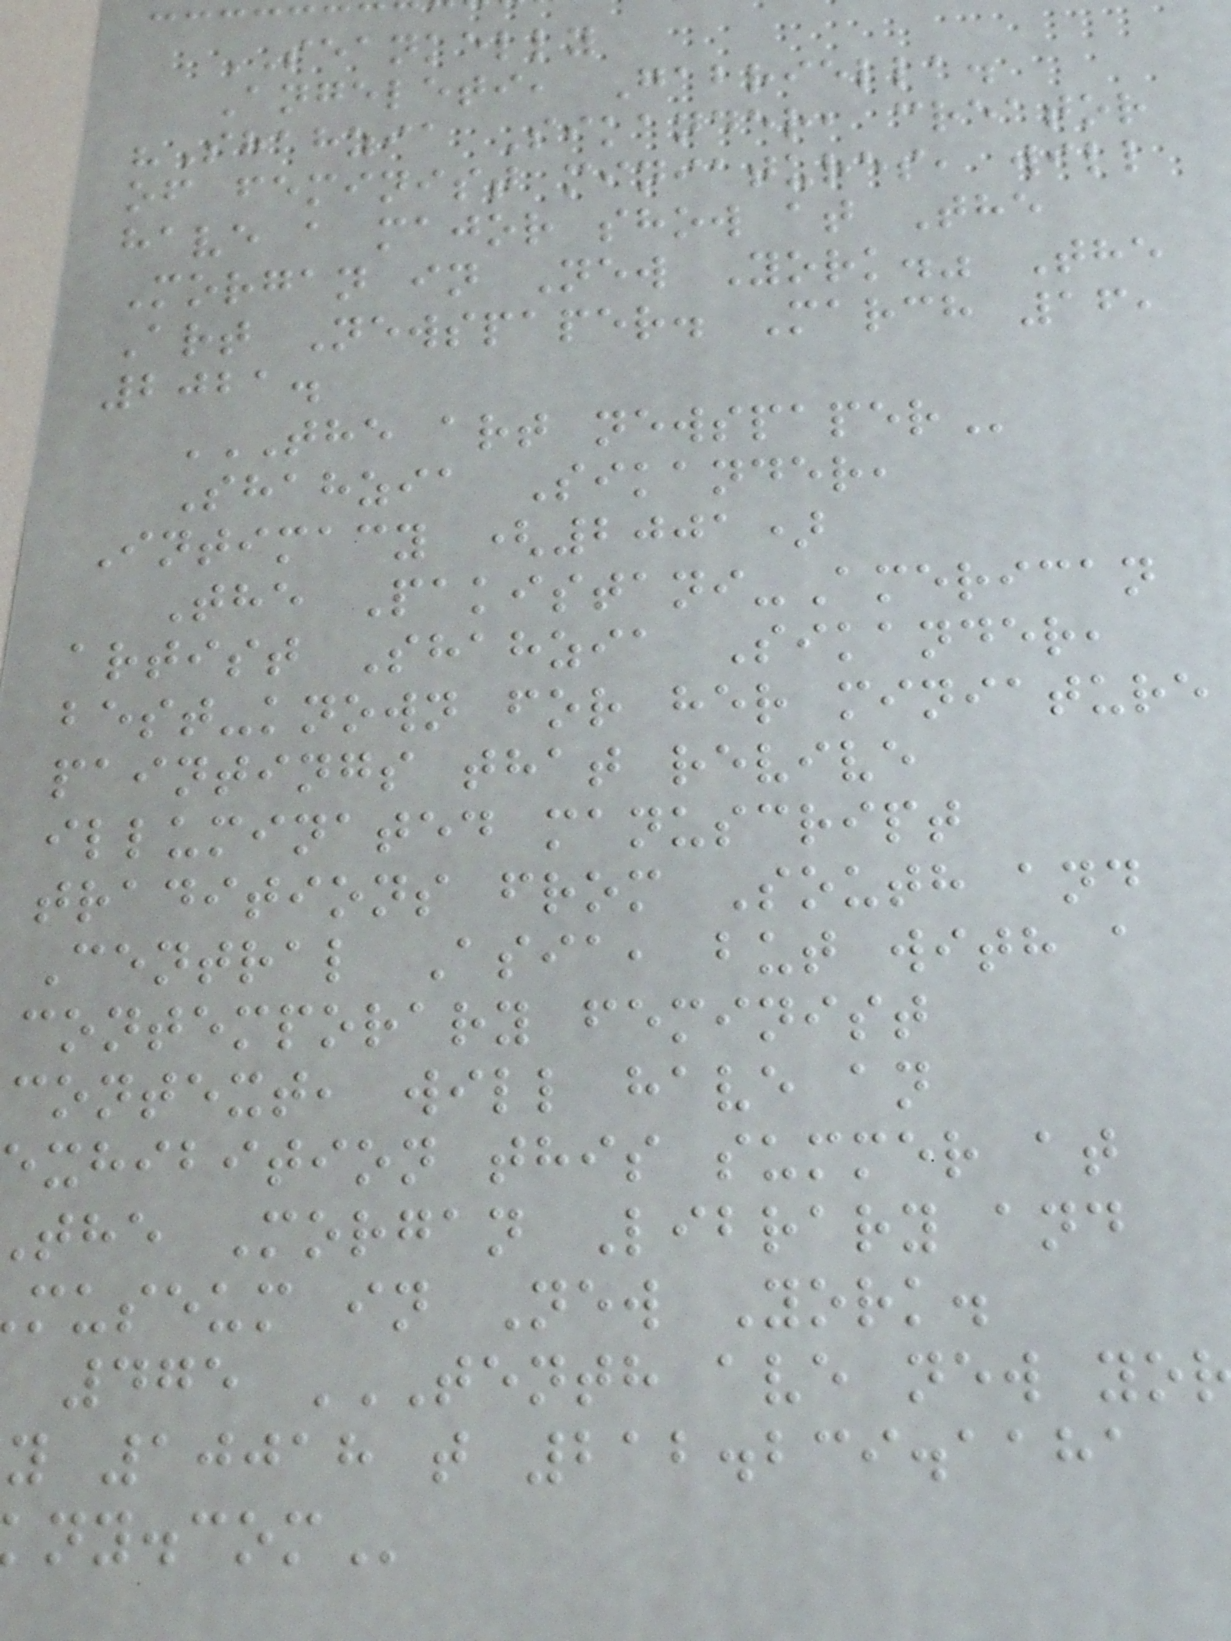SEANKELLY
Angeleti, Gabriella.
"Shahzia Sikander, creator
of feminist miniatures, will
have a major show at The
Morgan in New York." The
Art Newspaper. March 16,
2021.
THE ART NEWSPAPER
Shahzia Sikander,
Intimacy (2001)
The Pakistani-American
artist Shahzia Sikander,
best-known for her miniature
paintings that revive
illuminated manuscript
traditions from South and
Central Asia, but with a
contemporary feminist
context, will have an
xhibition this summer at
the Morgan Library and
museum in New York.
y 10018 t 212.239.1181
